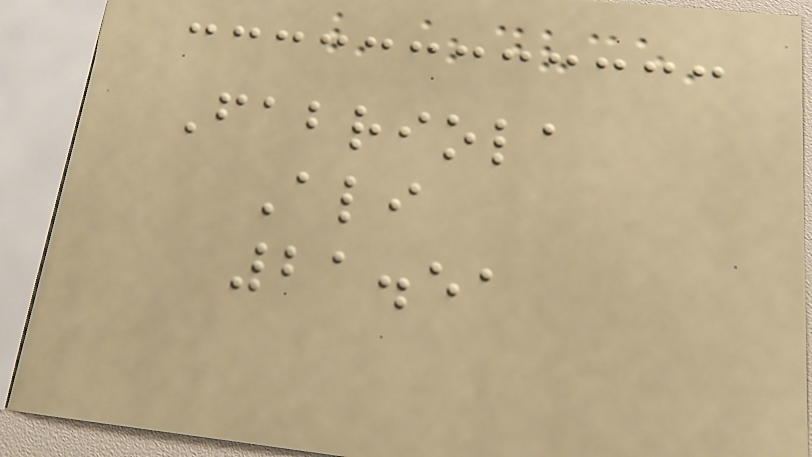Fabriola
Ali
21.51
